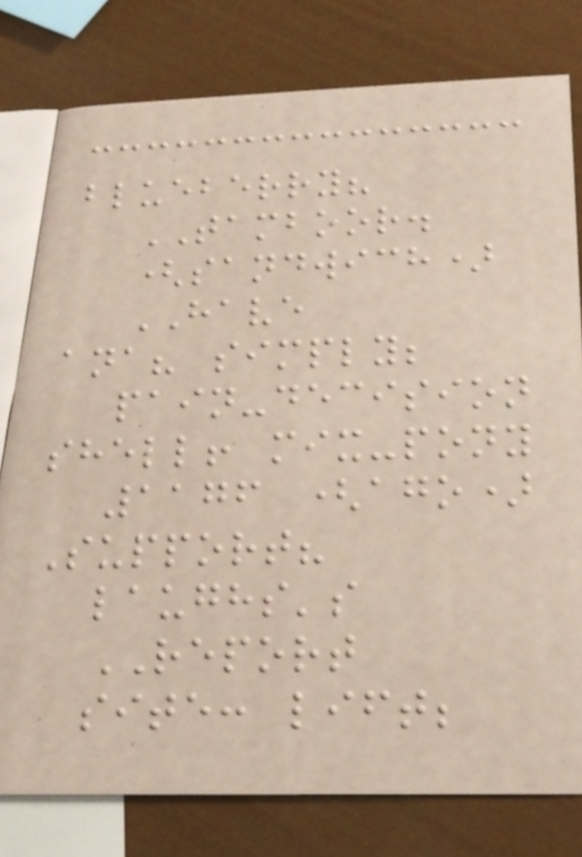blueberry?
TAMBOOR.
(sandwich)
HAVE
ana? simply;
pain-decision
shell! mix-pony
1176 (ago)
Support?
laughs's
REPORT
site: lift;
